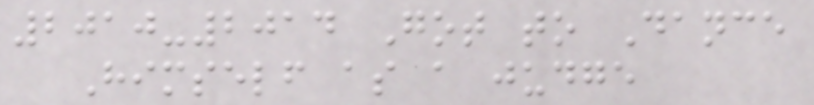2010-2014 Got to Dance
Himself as a judge
